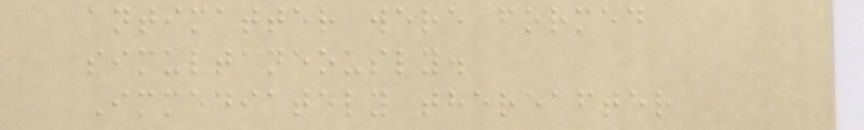antimatter were formed
simultaneously.
Immediately thereafter
